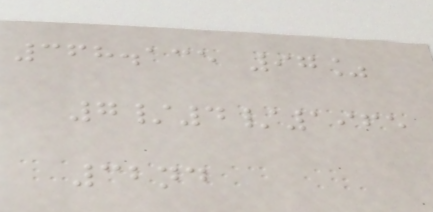368.135 97%
7/4/1965
32nd
